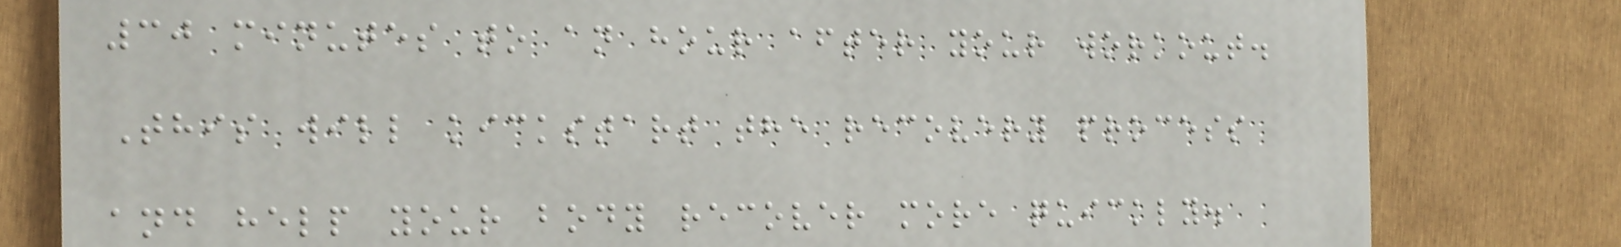30 minutes to an hour after your workout.
This will kickstart the recovery process
and help your body recover more quickly.
